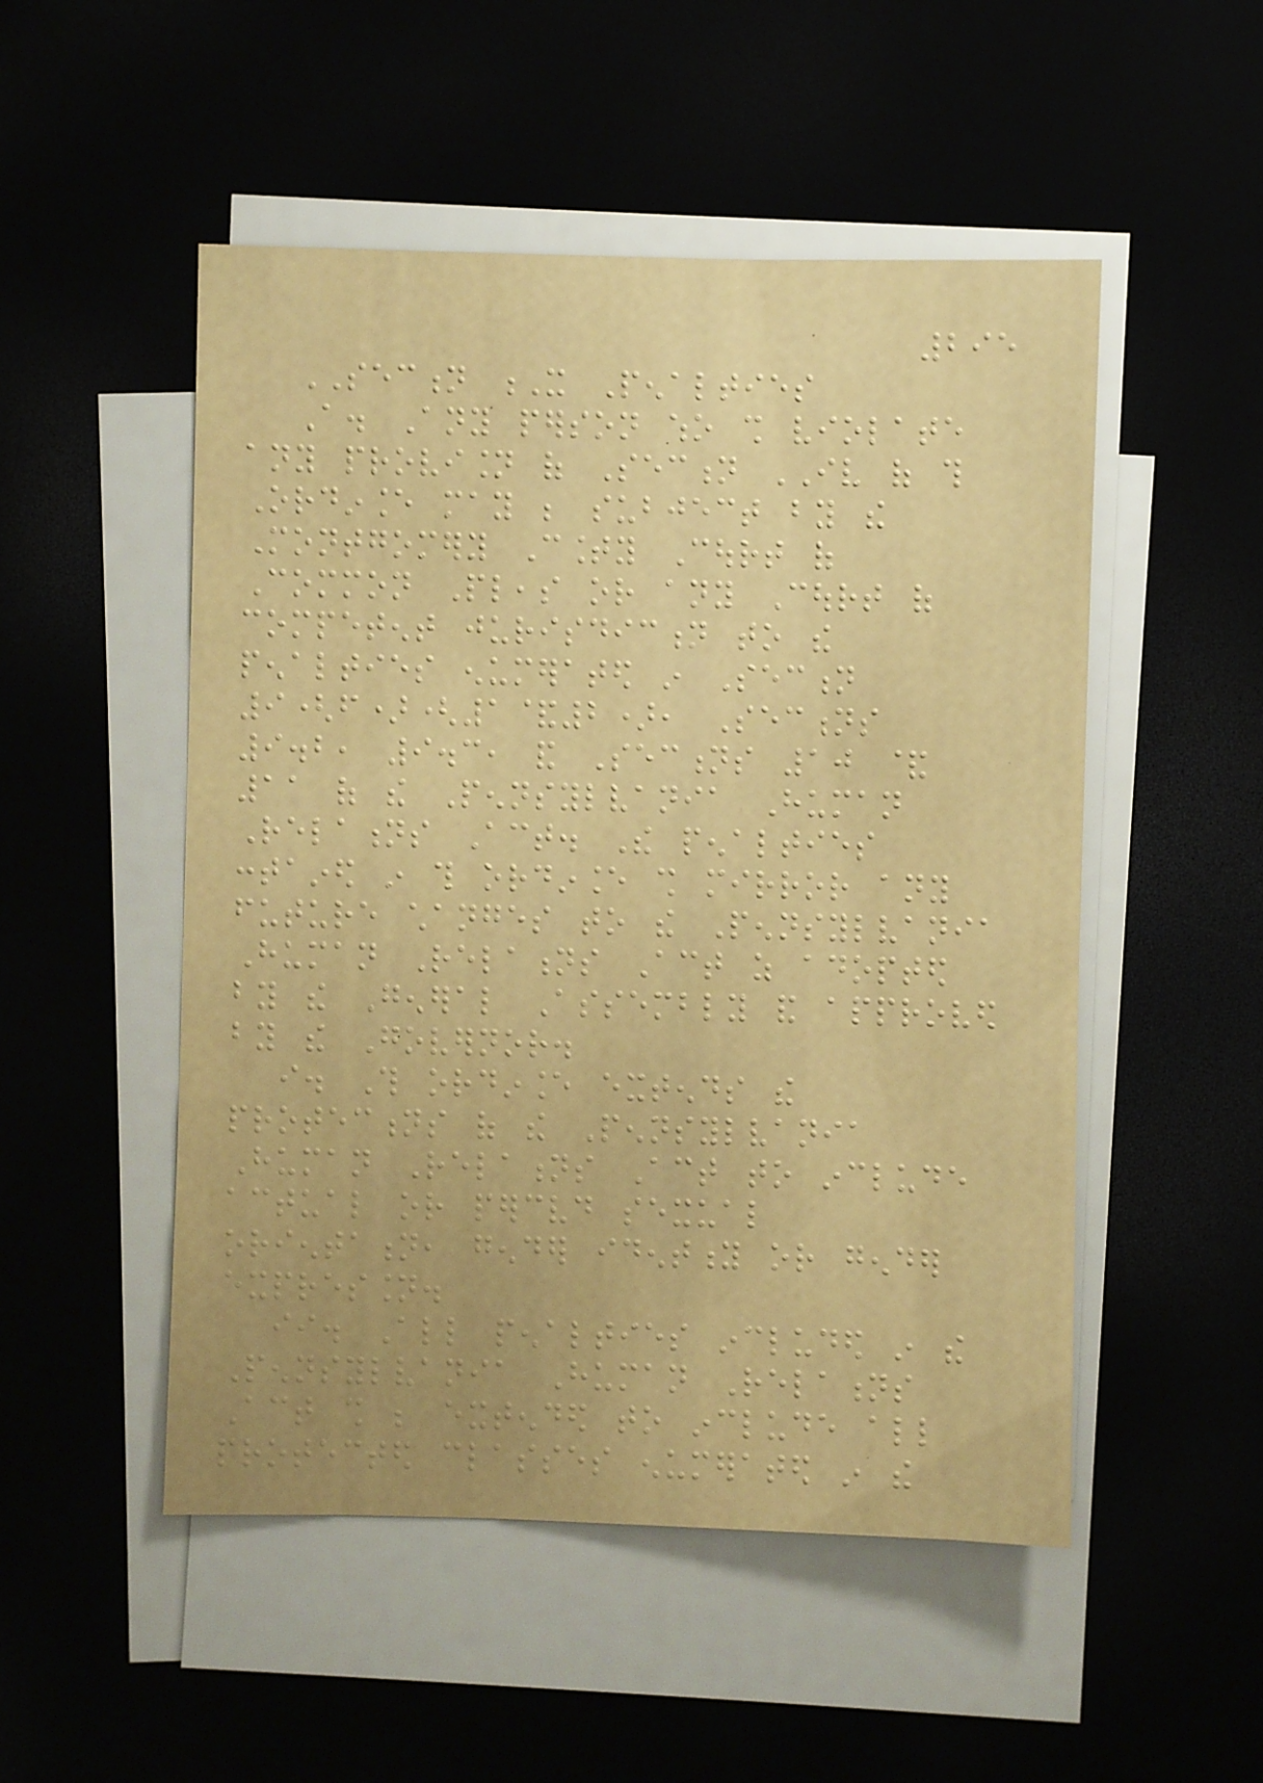295
SECTION X Penalties
A. Any person who shall violate
any provision of Section IV of this
Ordinance may be subject by the
Montgomery County Court of
Common Pleas or any Court of
competent jurisdiction to the
penalties enumerated in Section
9(f)(1&2), Sections
9.2, 9.3, and Sections 10 &
11 of the Pennsylvania Human
Relations Act. The penalties
contained in this ordinance shall mirror any
future changes to the Pennsylvania
Human Relations Act as adopted
by the General Assembly and approved
by the Governor.
i. This ordinance extends the
protections of the Pennsylvania
Human Relations Act to include
actual or perceived sexual
orientation, gender identity or gender
expression.
ii. All penalties included in the
Pennsylvania Human Relations
Act shall be extended to include all
protected classes enumerated in the
